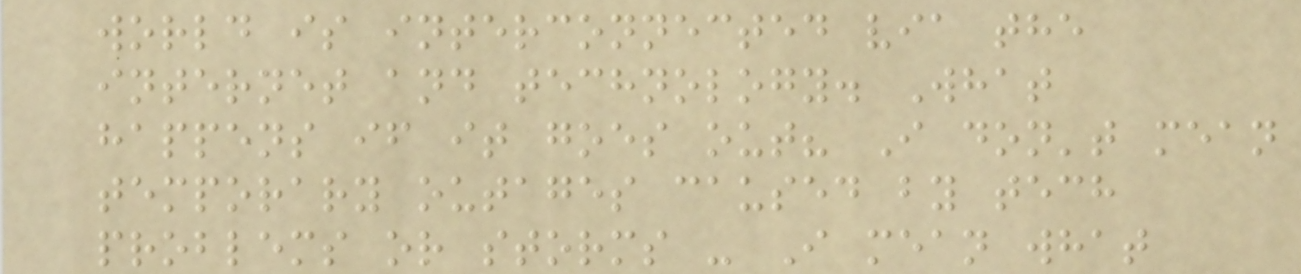world is interconnected via the
internet and technology. What
happens if it goes out? I don't mean
temporary outages caused by tech
problems or storms - I mean what
